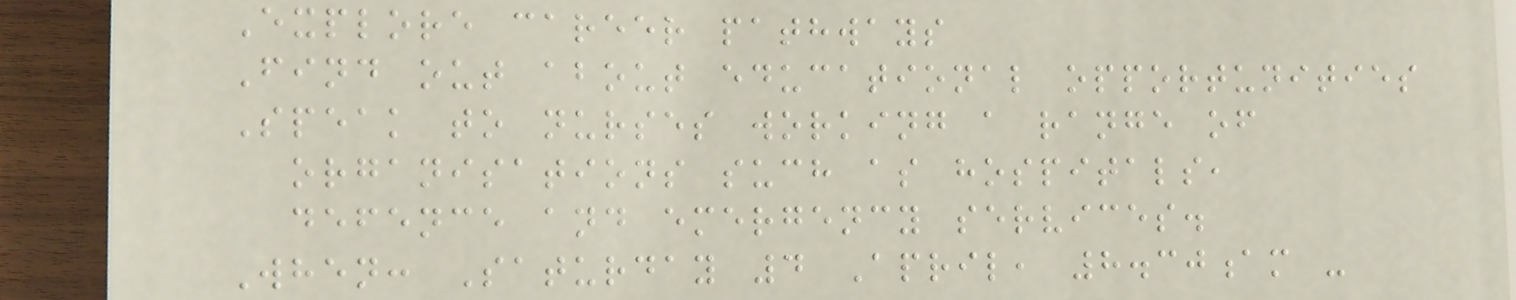Explore career pathways
Find out about educational opportunities
Speak to nurses working a range of
organisations such as hospitals,
defence and emergency services.
When: Saturday 4 April, 8.30am -
